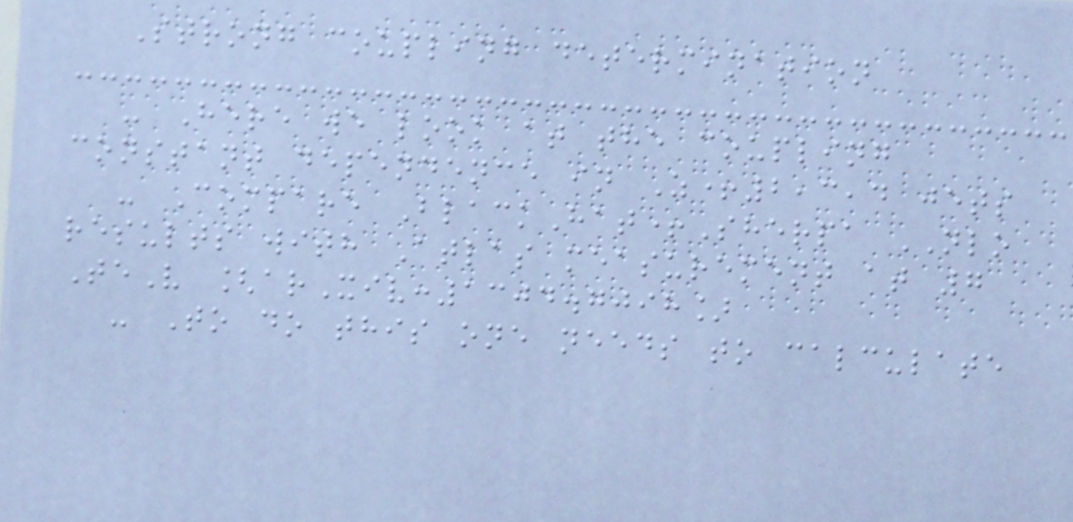Strong coupling determination
- Here we look at the coupling
constant dependence in Z+2,3,4 jets
- Compare BlackHat+Sherpa NLO
results with Atlas measurement at 7
TeV [arXiv:1304.7098]
- To do this one needs to calculate
